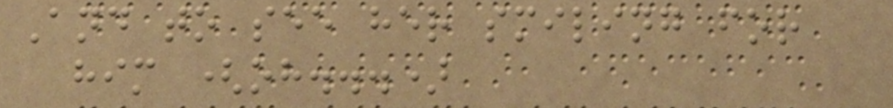And to see her smiling for
him (oh...)
